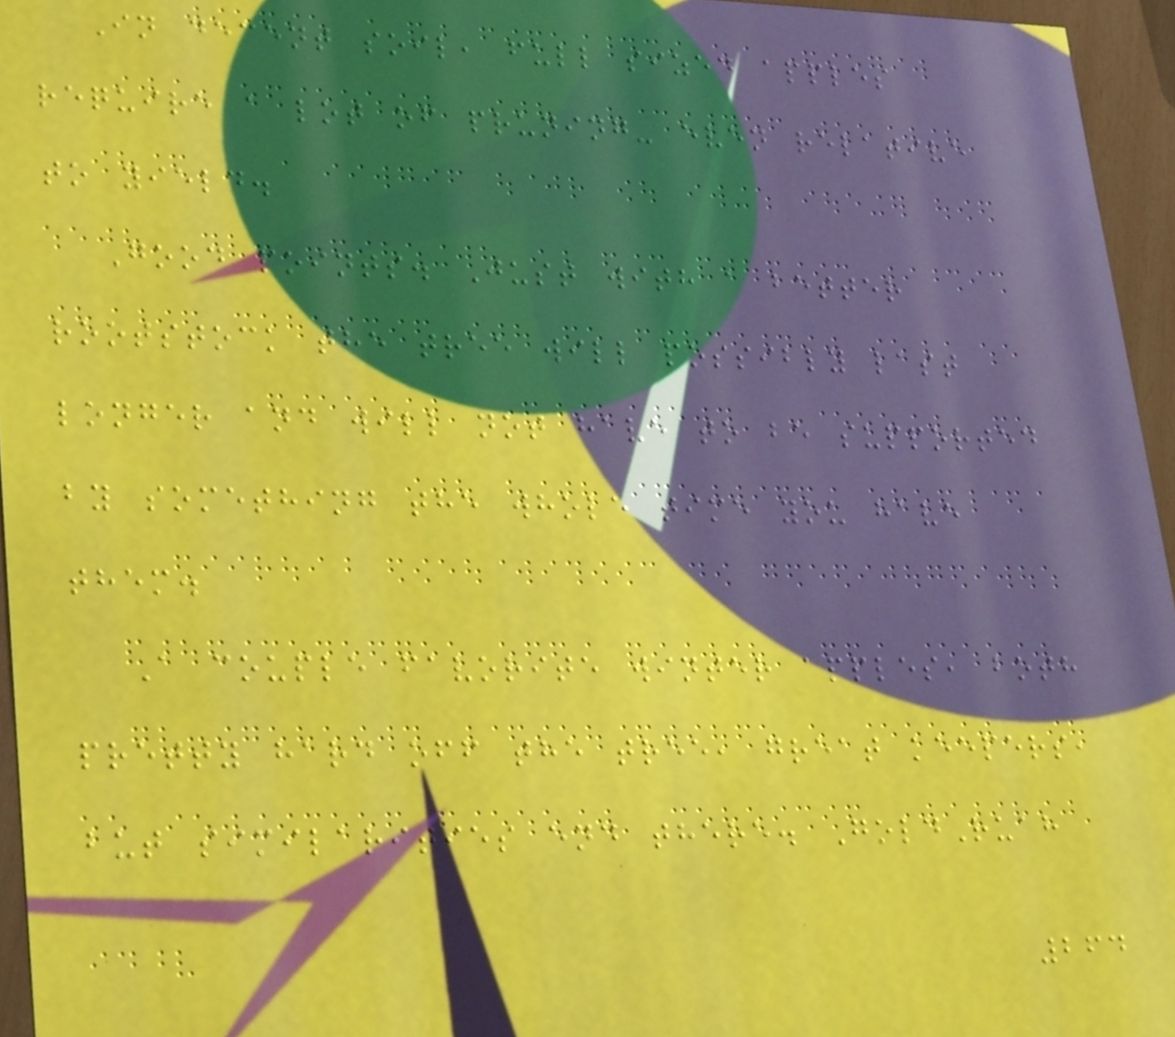In decent soil, full sized apples
require a lot of pruning- even relative
to yield.
Good points. Just with a better
rootstock the tree will possibly last
longer and will not have to be supported
by something the whole time you have
them.
A couple favorite winter apples, both
pretty hard off the tree, great keepers,
but similarities end there. GoldRuah
264
